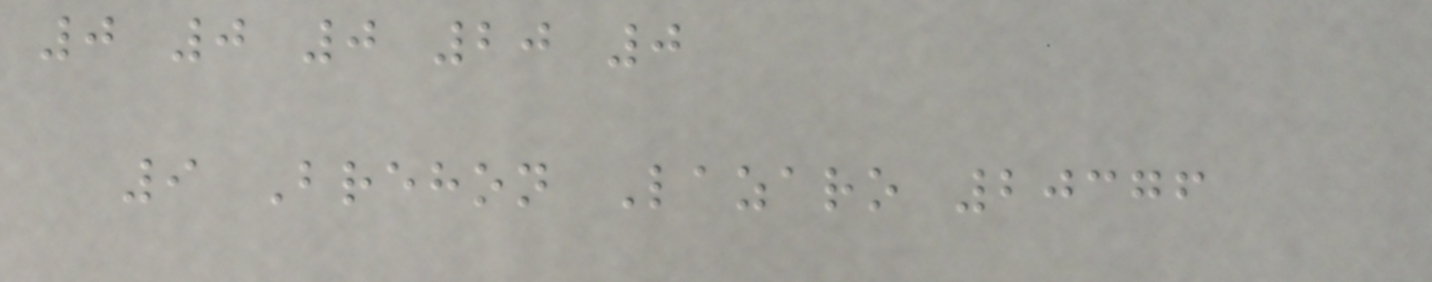0 0 0 20 0
9 Brehon Lazaro 20376
